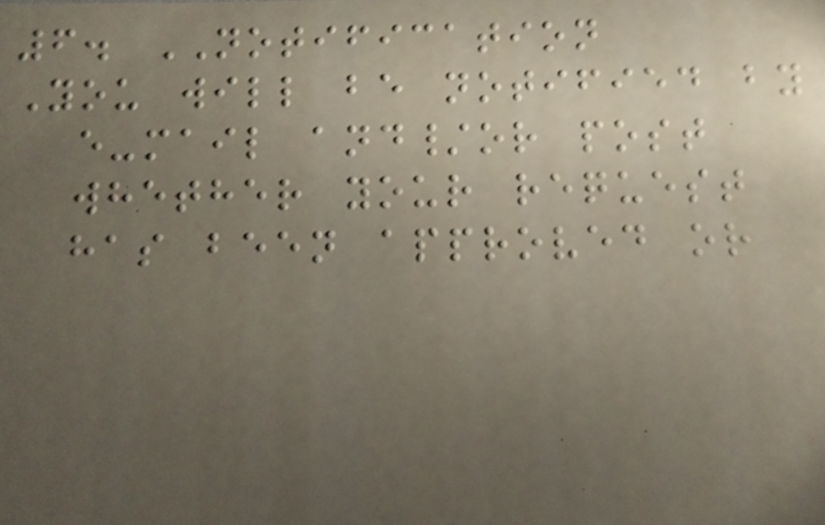6. NOTIFICATION
You will be notified by
e-mail and/or post
whether your request
has been approved or
